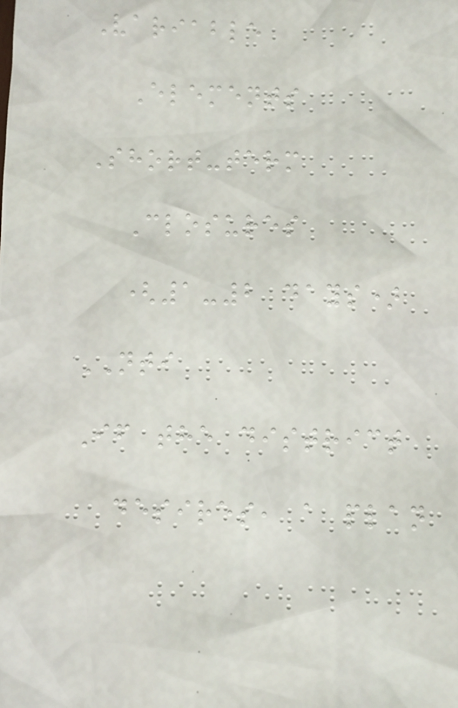Variable
Elements
Short-term
Closures
(1-2 days)
NTI
If the district
desires, a plan
